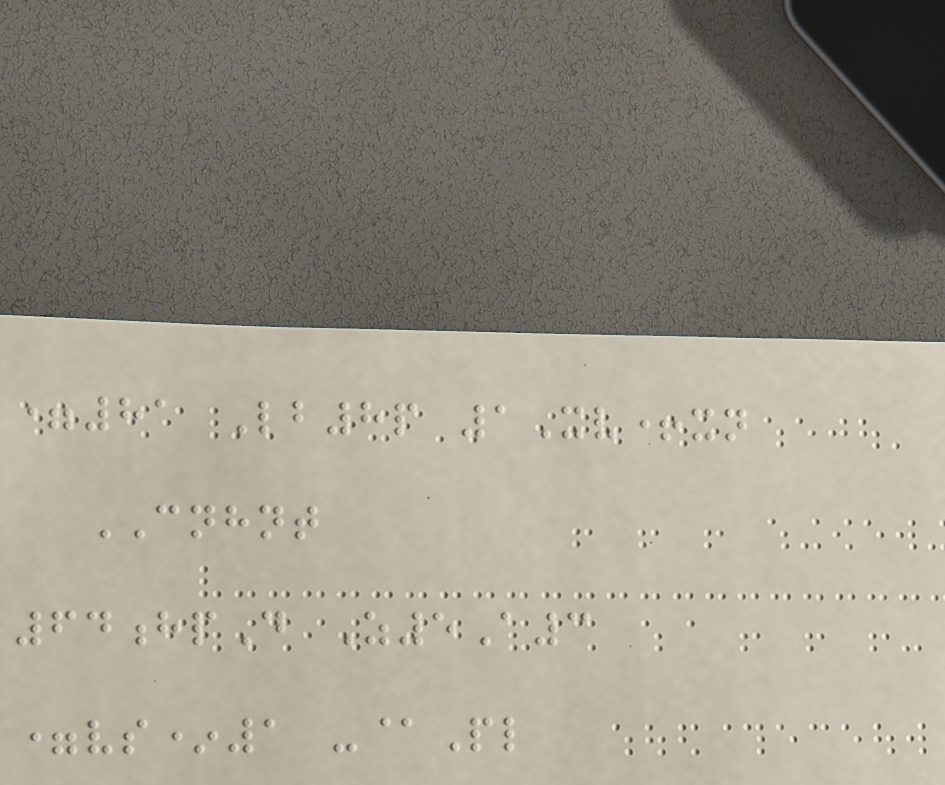=81 Lb8p 1Xv+xn
CNHNT
64hpD Z5A3
=vs*1 -@Pl
